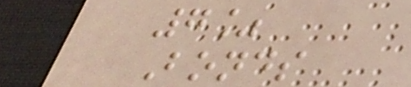7%
Bonds
